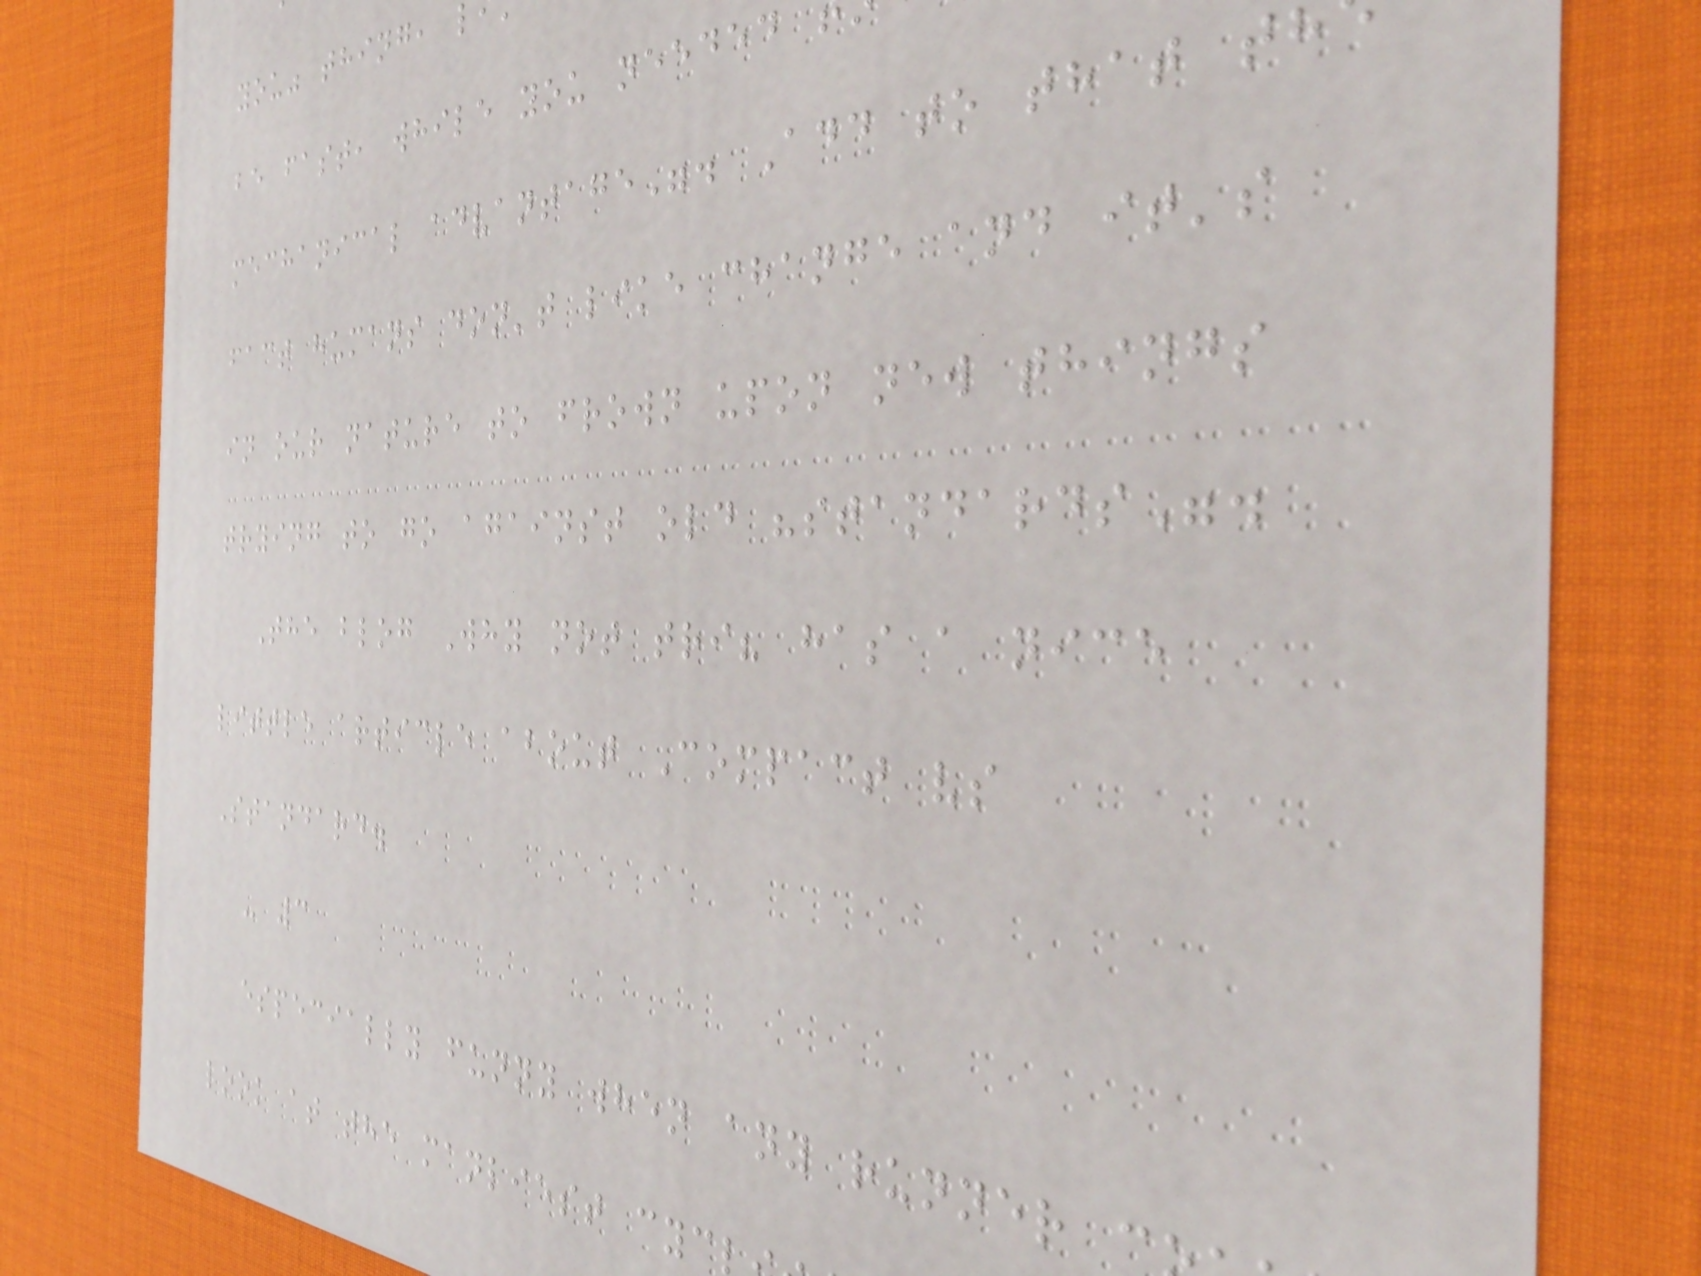you" thing, l
be fast, while you needed
mechanical advantage". Add to that th
fact humans don't like change and it's
in our nature to frown upon new things
trying to go against old "standards".
The blog Why not tri? has a nice
little article about Compact vs
Standard.
- 3
especially funny when any runner c
look at the manliest cyc
